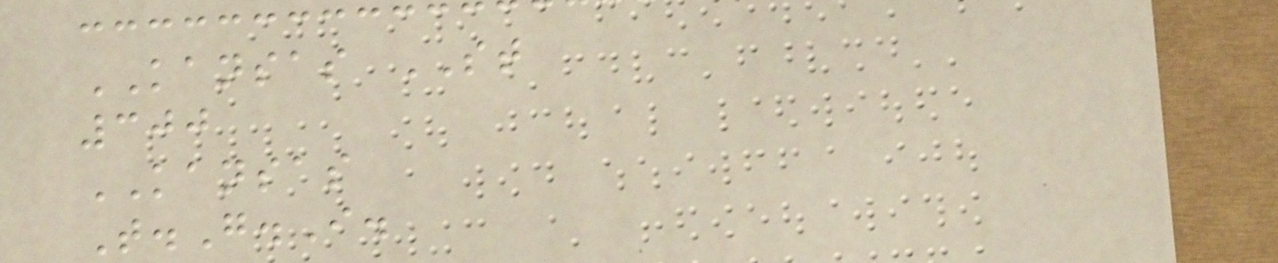KANSAS ST
300
KANSAS
T.G.I.
